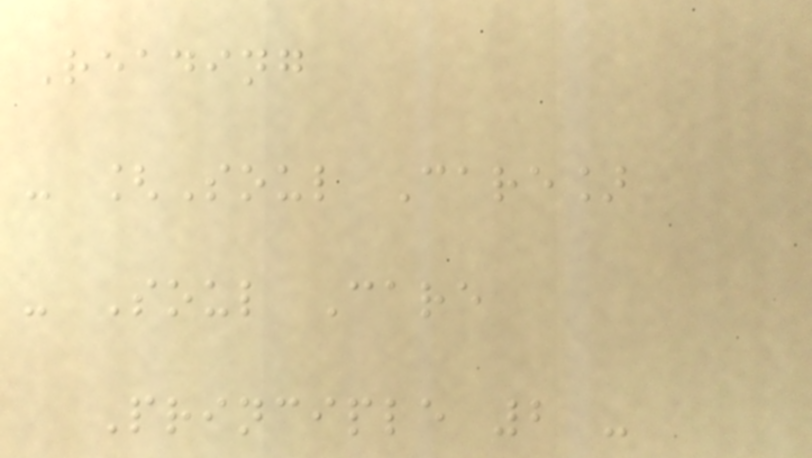Reading
- [Soul Care]
- Soul Care
Principle 2 -
